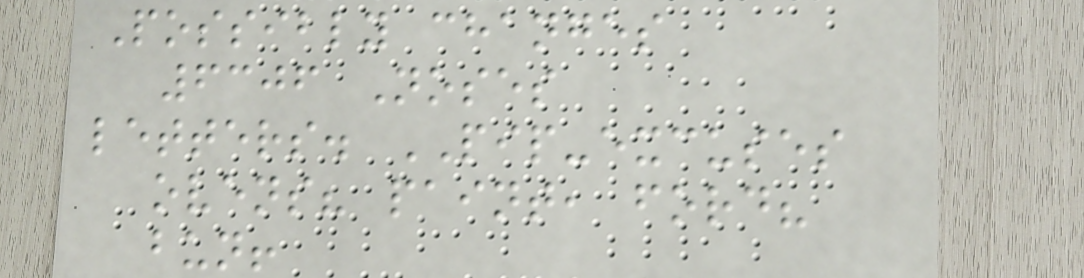Possibly changes
6306 Noses
letters. PIP-excuses
ovens? paint, ford?
bun!
